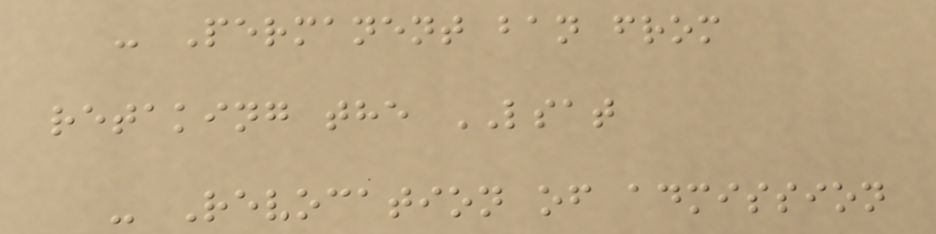- Permanent ban from
retaking the LSAT
- Revocation of admission
